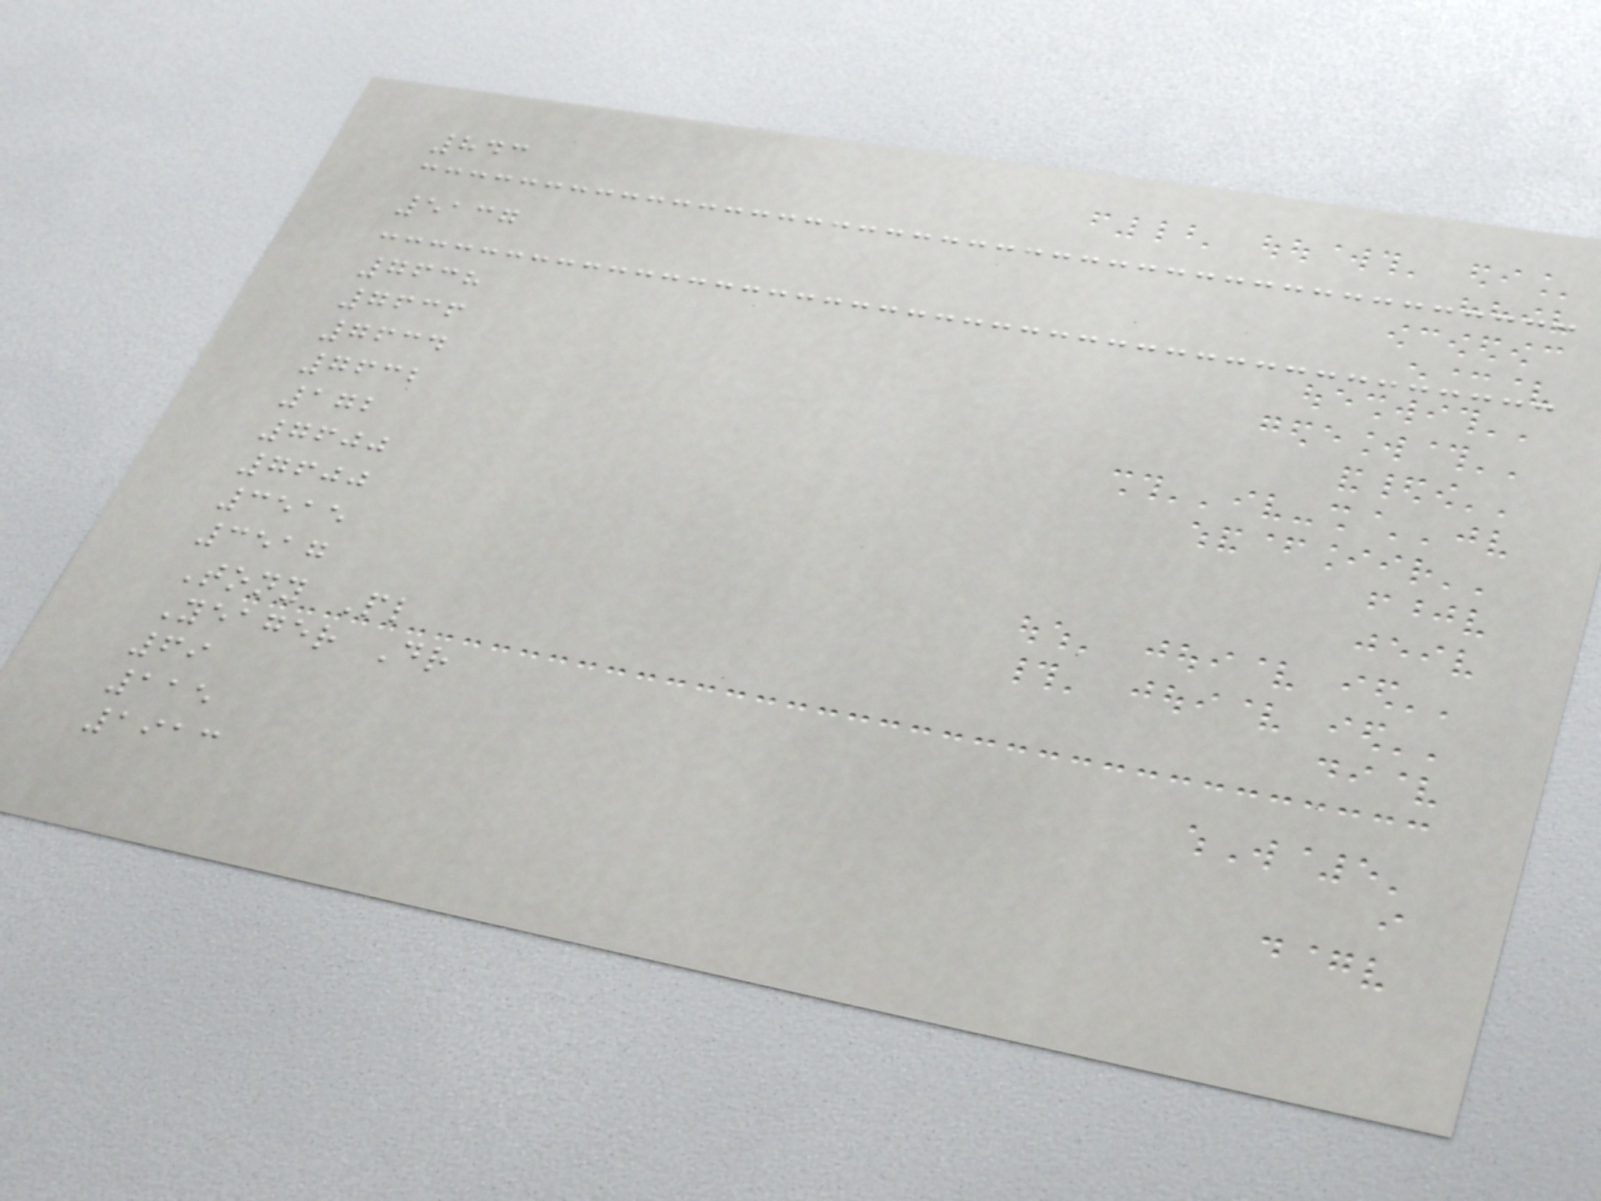843
5137
7638
7636
7634
7632
172
7600
7600
3515
3517
Tony Pl
Yeager Dr
69
115
1913
